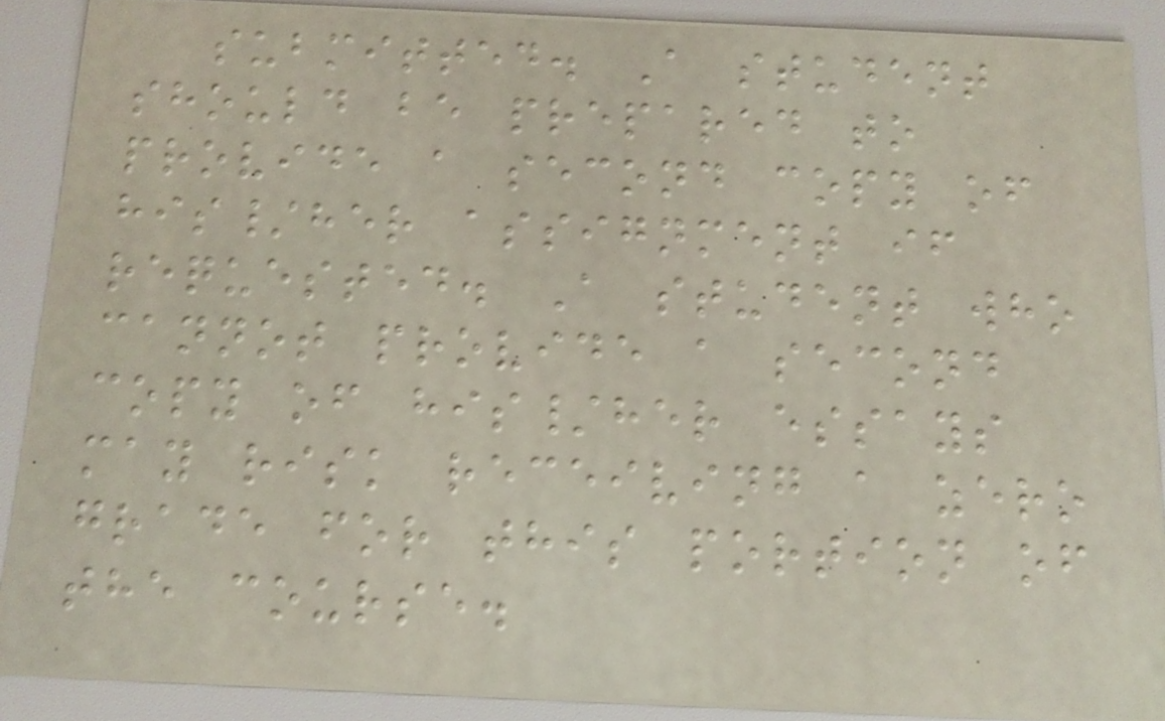submitted. A student
should be prepared to
provide a second copy of
his/her assignment if
requested. A student who
cannot provide a second
copy of his/her essays
may risk receiving a zero
grade for this portion of
the course.
